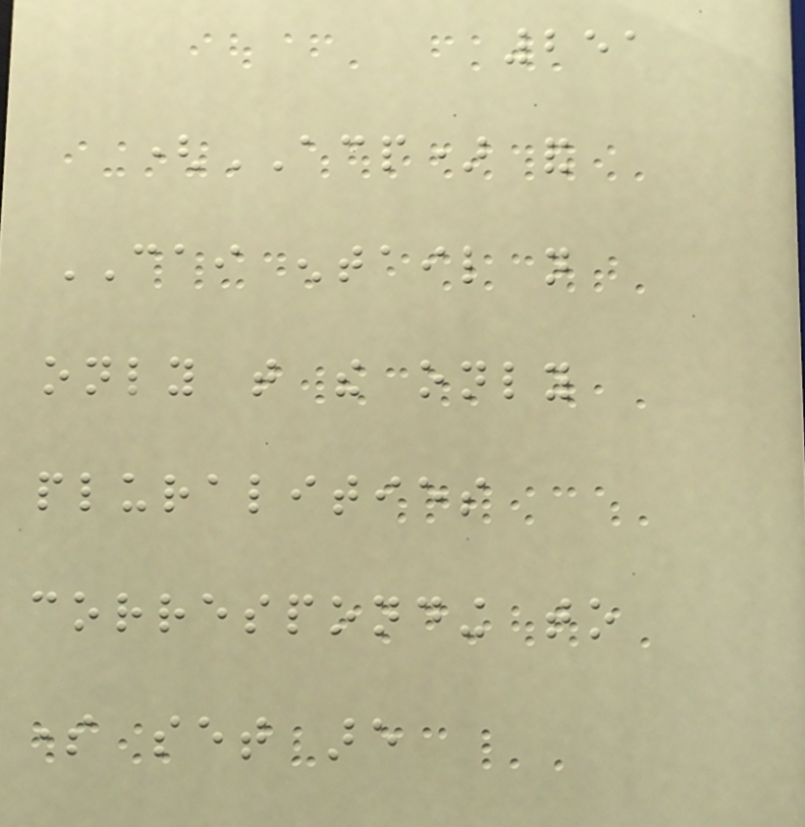251
(ACP) and
CAI entail not
only that the only
pluralities
corresponding to
some set are
